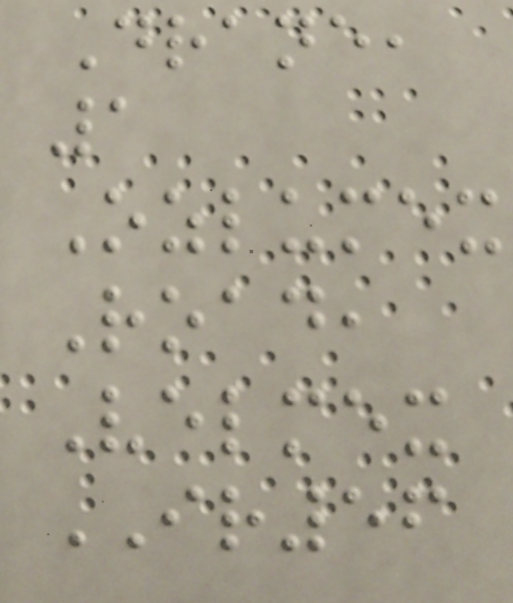Drane,
1
Ozlumex
Road,
Velmex
IR56
